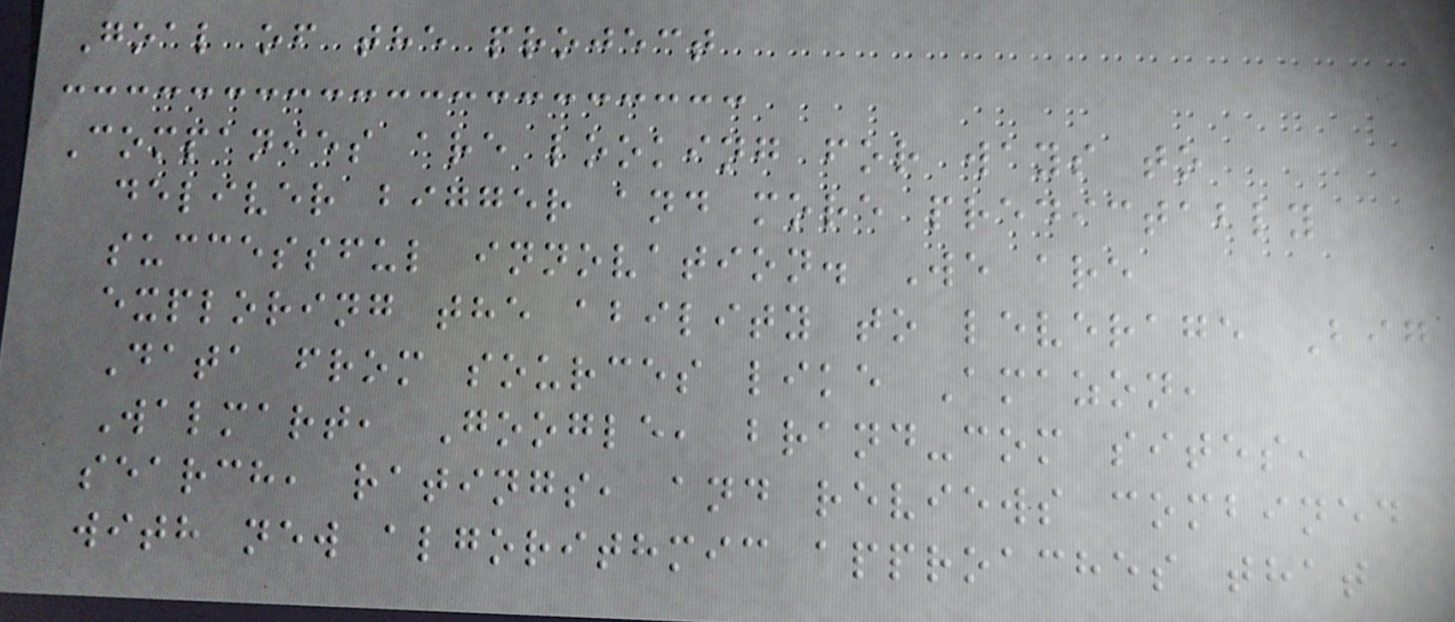Goal of the project
Companies are looking for ways to
deliver bigger and more predictably
successful innovation. We are
exploring the ability to leverage Big
Data from sources like Amazon,
Walmart, Google, brand-com sites,
search, ratings, and reviews combined
with new algorithmic approaches that
